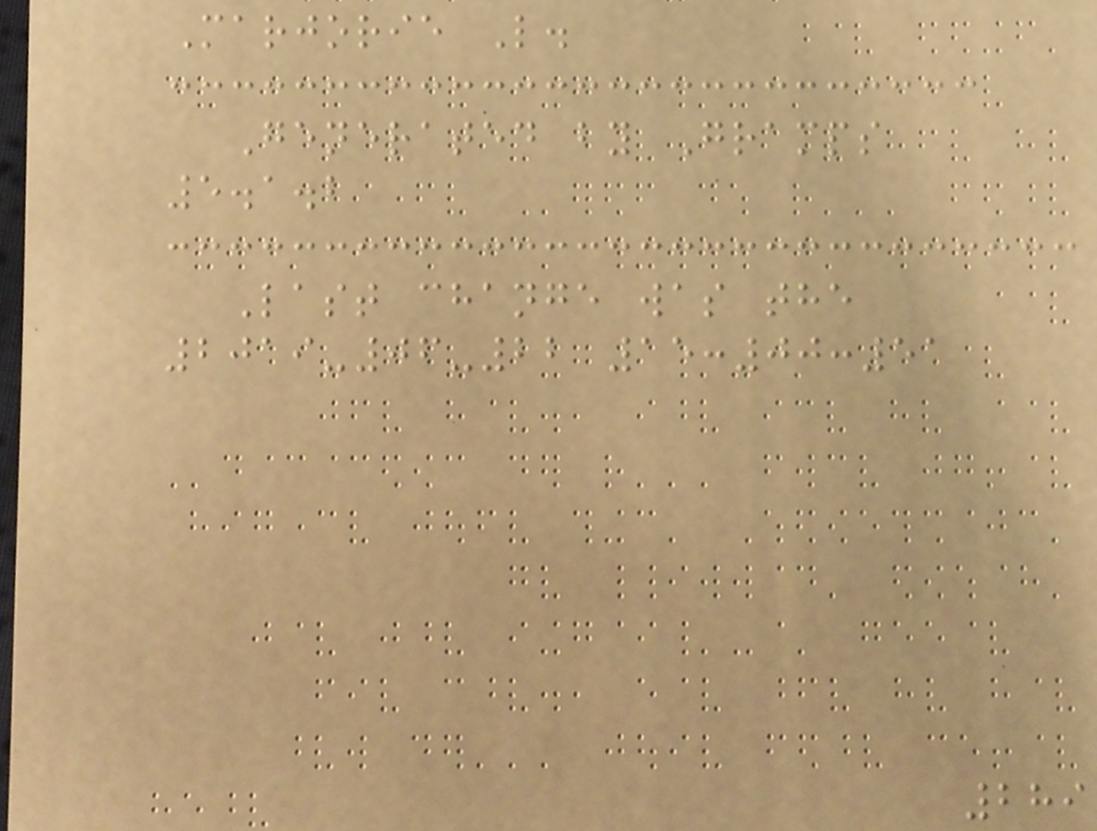Marjorie L.
Generated by Gramps
5.1.2
Last change was the
2019-06-22 15:00:51
289
